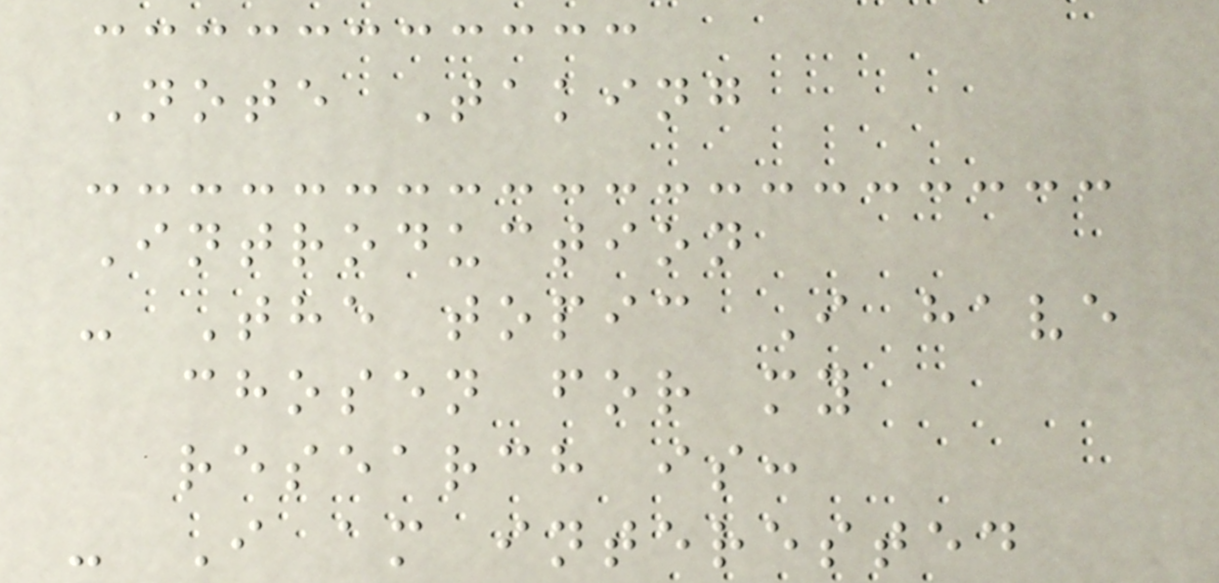Note Taking
Introduction
- The topic I have
chosen for my
research is:
- I am interested
